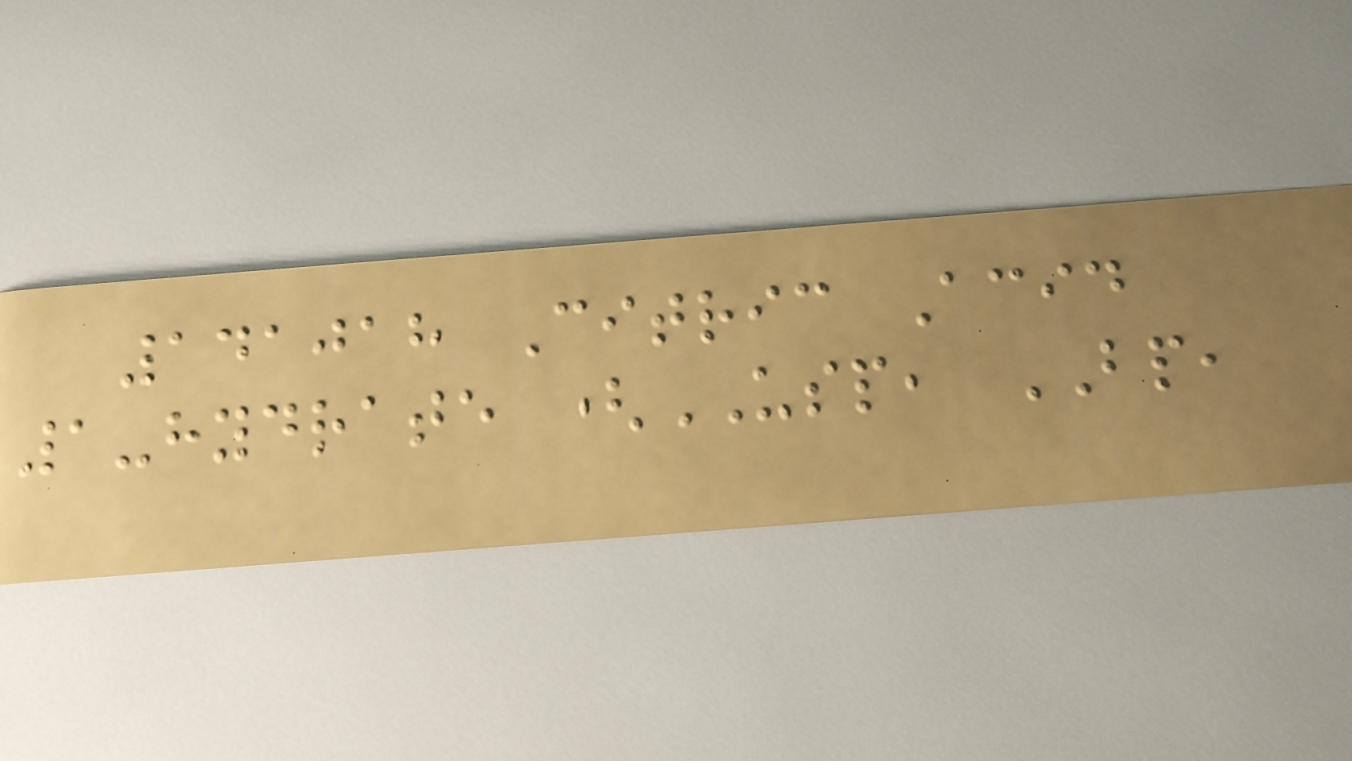141018 Citric Acid
1-hydrate (USP, BP,
